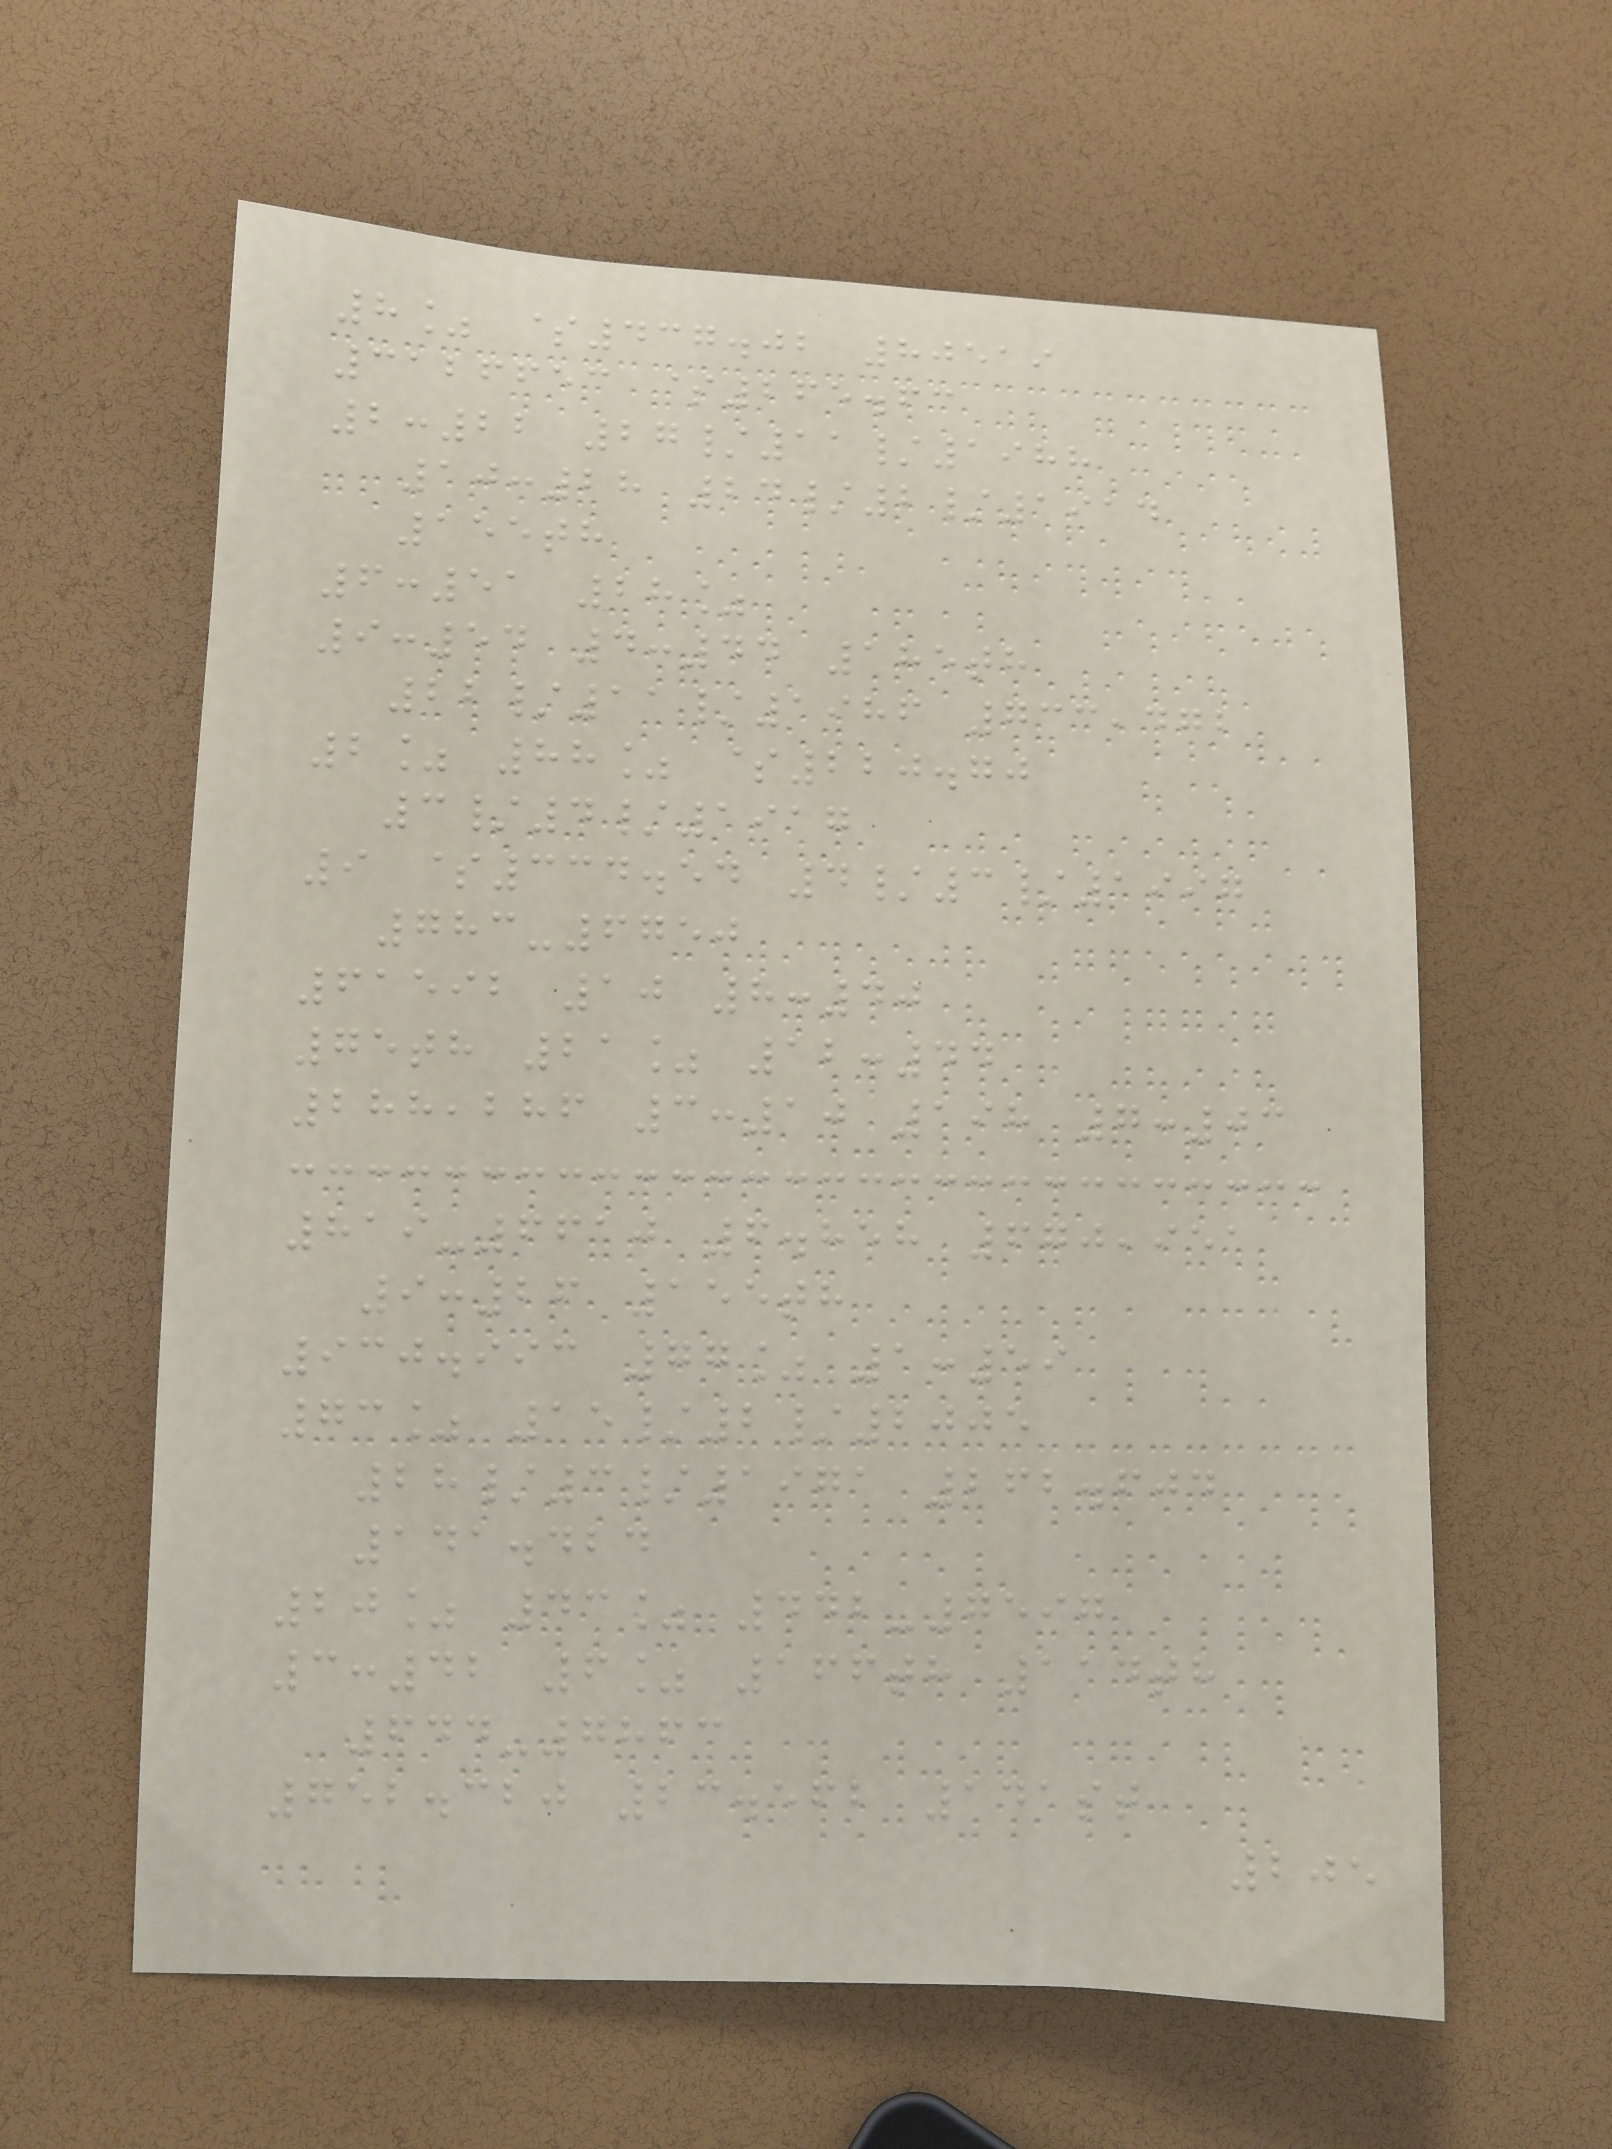8% $437.02 80519
3126653 $265.63
2:22 27/11/1988
10:28 24/2/1914
155th
6:51 28%
9:54 4:44 185th
22/11/1986 733,472
2% 88% $220.70
3/4/1917
9 $334.54 4/3/1997
783-6750
61592 10 8:40
75th 21% 12:44
288,286 3:10 198 7:03
819-6610 6.858 670,951
9:26 155th
930.993 77% 1:59
73% 15/2/2005
28/3/1971 262.604
141.424
20% 43% 442-7597
3:42 6% 166th 114th
644-7863
752.320 23.562 141st
205
